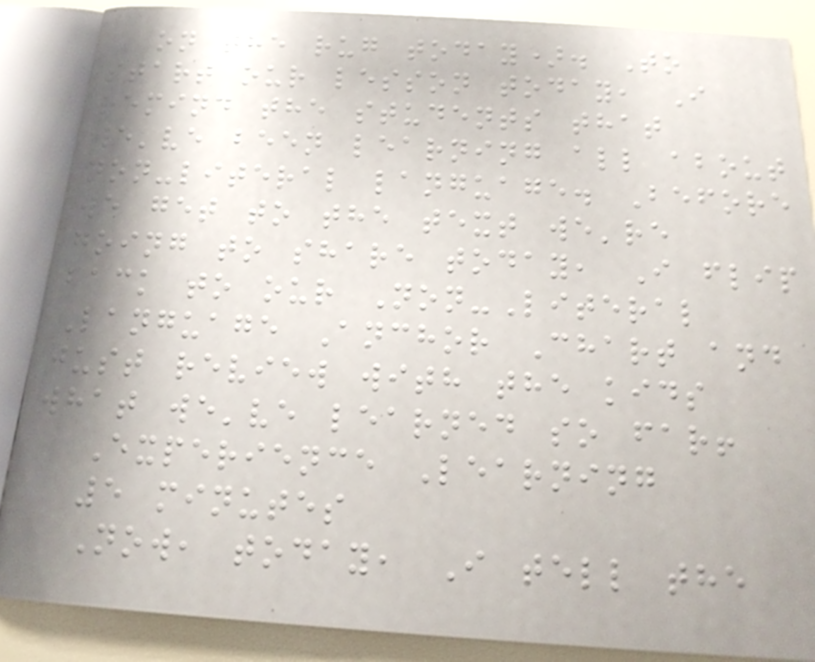on the rug today). To
start our lesson today, I
remind the students that
we've been learning all about
non-literal language. Before
we get to the text we're
going to share today, I flip
back to our Non-Literal
Language Anchor Chart and
just review with the kids
what we've learned so far!
Experience Learning
5 minutes
Now, today, I tell the
